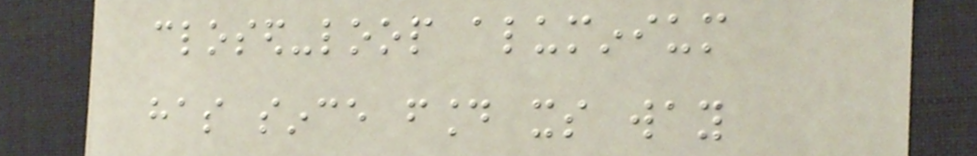closed-loop aluminium
has since found its way
